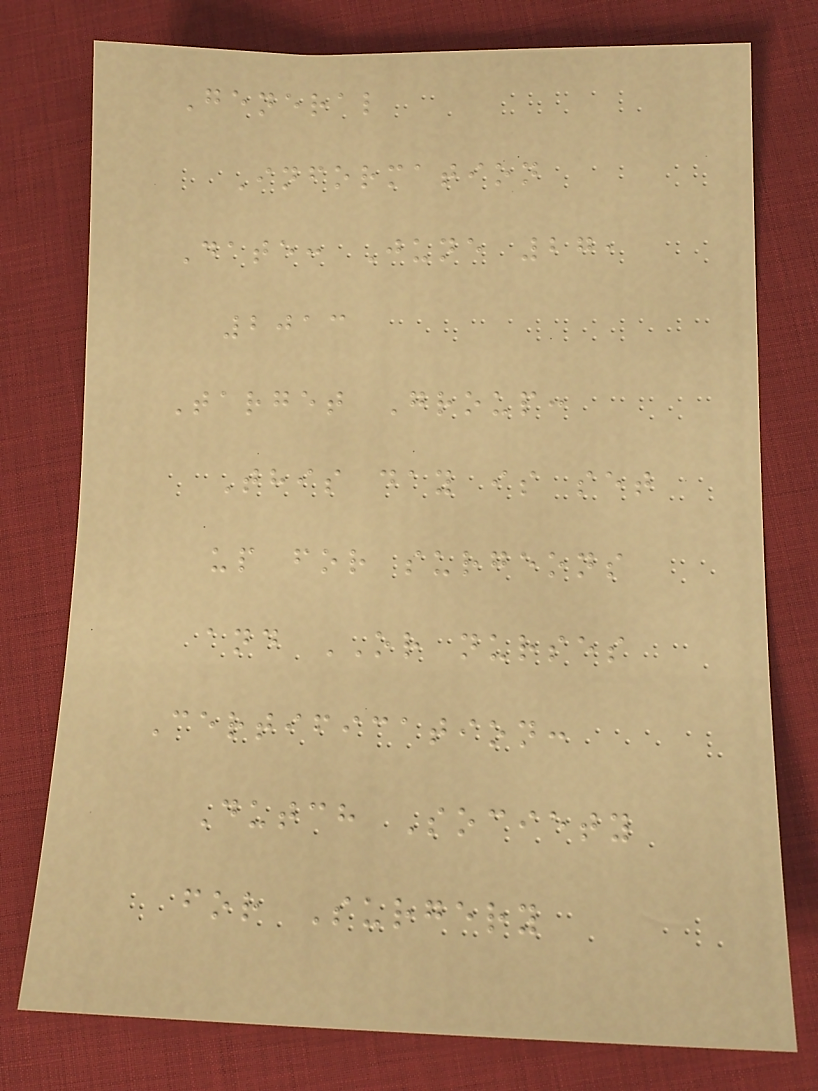General
Information
Date: June 27,
2013
Target Group:
This day is set
up for surgeons
and OR nurses
Certification:
Dutch Society
for Surgery
